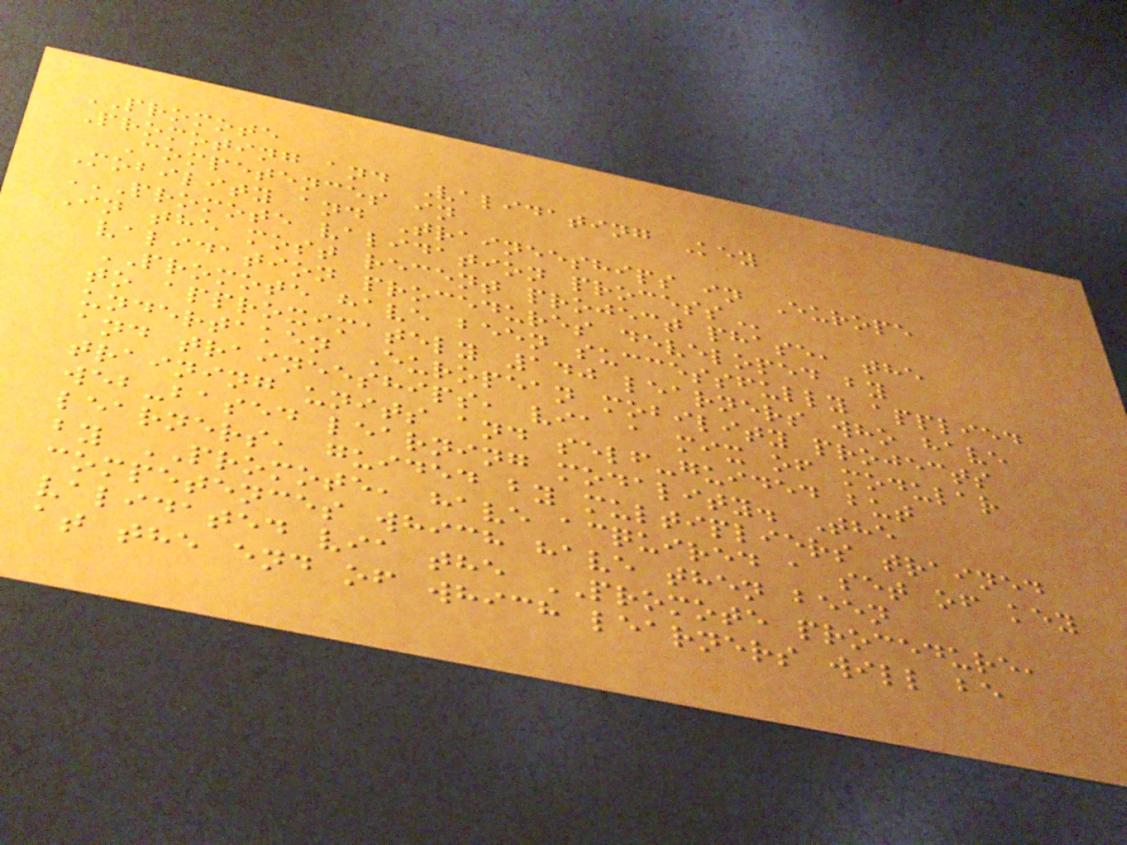PROMOTE
Promoting and Validating Key
Competences in
Mobility and Traineeships in Europe
PROMOTE VALIDATION PROCESS
In the most recent project phase, the
validation procedures developed by
PROMOTE have been successfully applied
to approximately 140 learners who have
undertaken European mobility projects
and traineeships, via a mix of modular
training units and self-guided but
web-based learning modality. The
learners, guided by multipliers trained
by PROMOTE, have acquired a set of key
competences which have then been
validated via the PROMOTE procedure,
at the end of which learners will be
